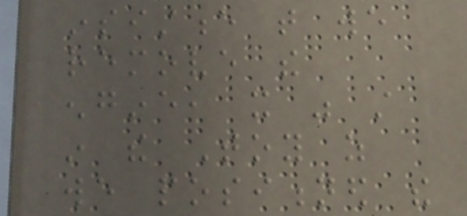insistence that we
remove the
engine, it was still
in the Toy as
we positioned the
